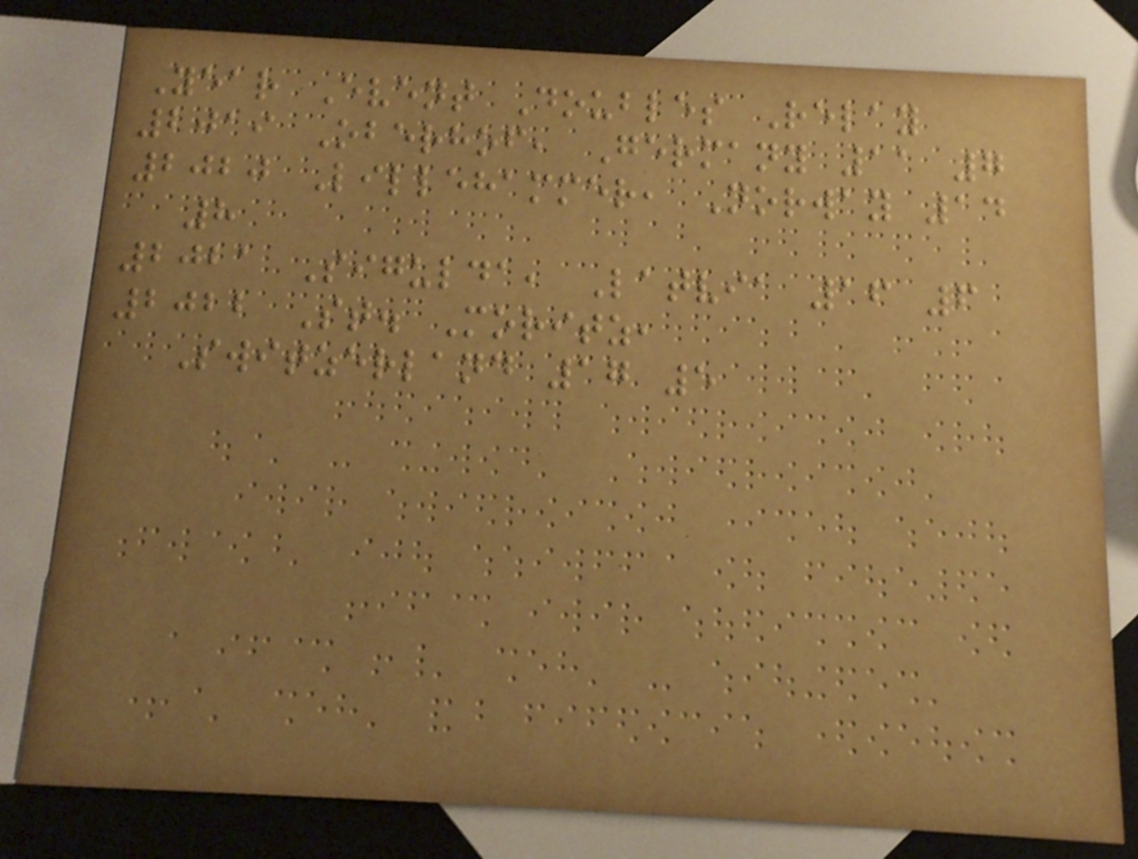Year Event Doubles Relay
2019 Oberhof, Germany 11 7
2020 Lillehammer, Norway 14
8
2021 Sigulda, Latvia 16 6
2022 St. Moritz,
Switzerland 17 5
